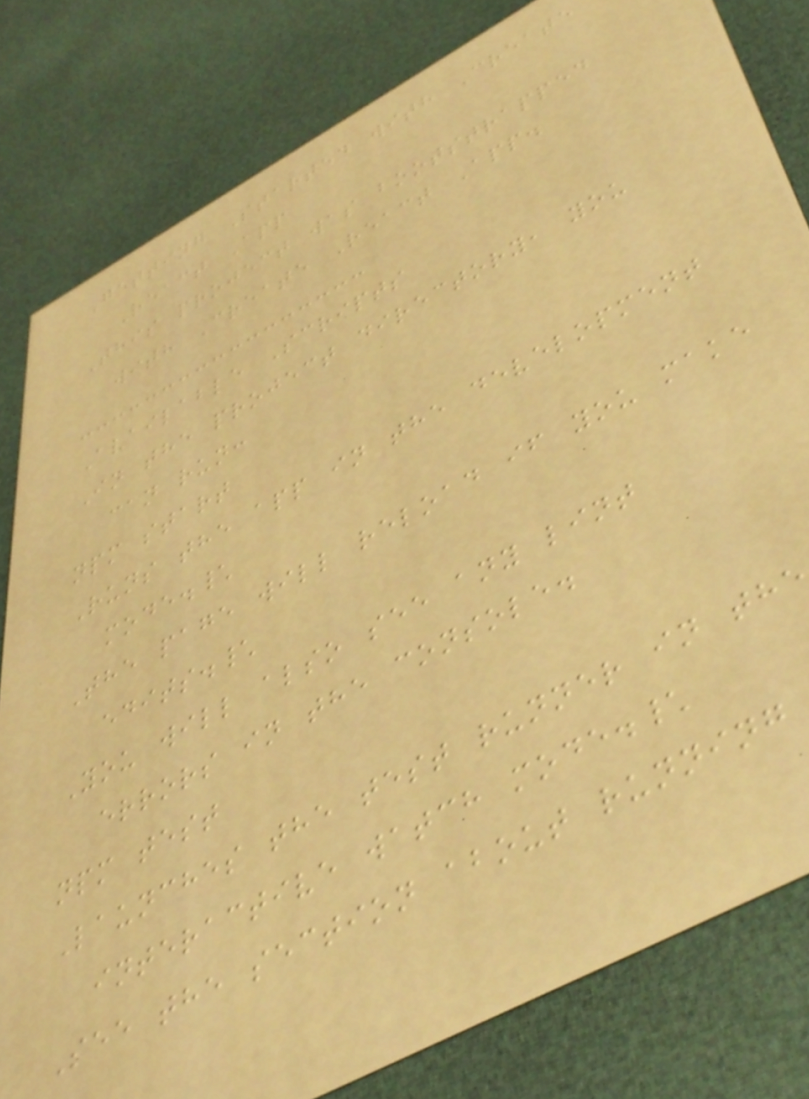Getting Started with Create
React App
This project was bootstrapped
with Create React App.
Available Scripts
In the project directory, you
can run:
npm start
Runs the app in the development
mode.\
The page will reload if you make
edits.\
You will also see any lint
errors in the console.
npm test
Launches the test runner in the
interactive watch mode.\
See the section about running
